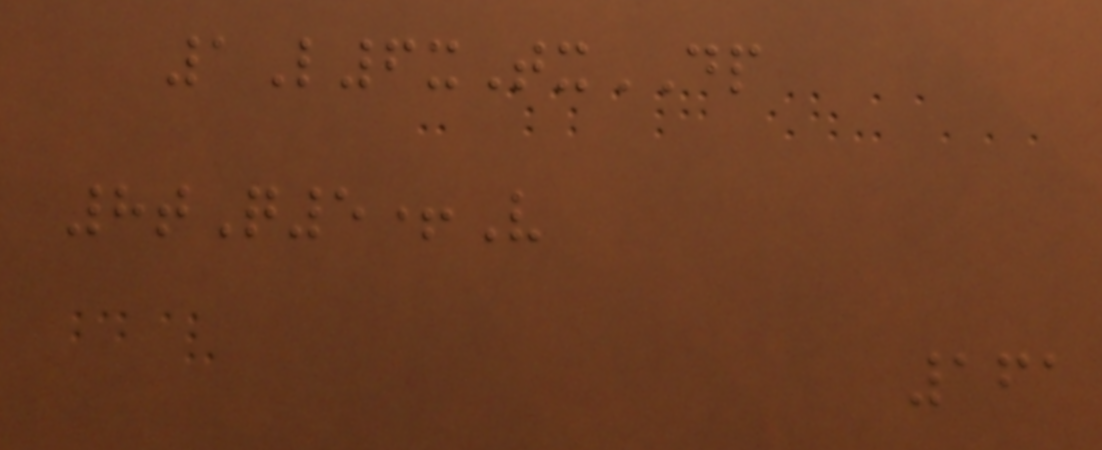1L6xTxDP
8tQ5+V
161
